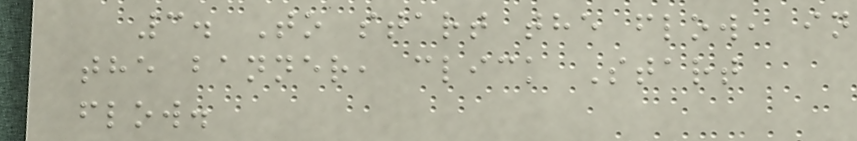3. To start the flow, in
the banner, click Start
flow.
